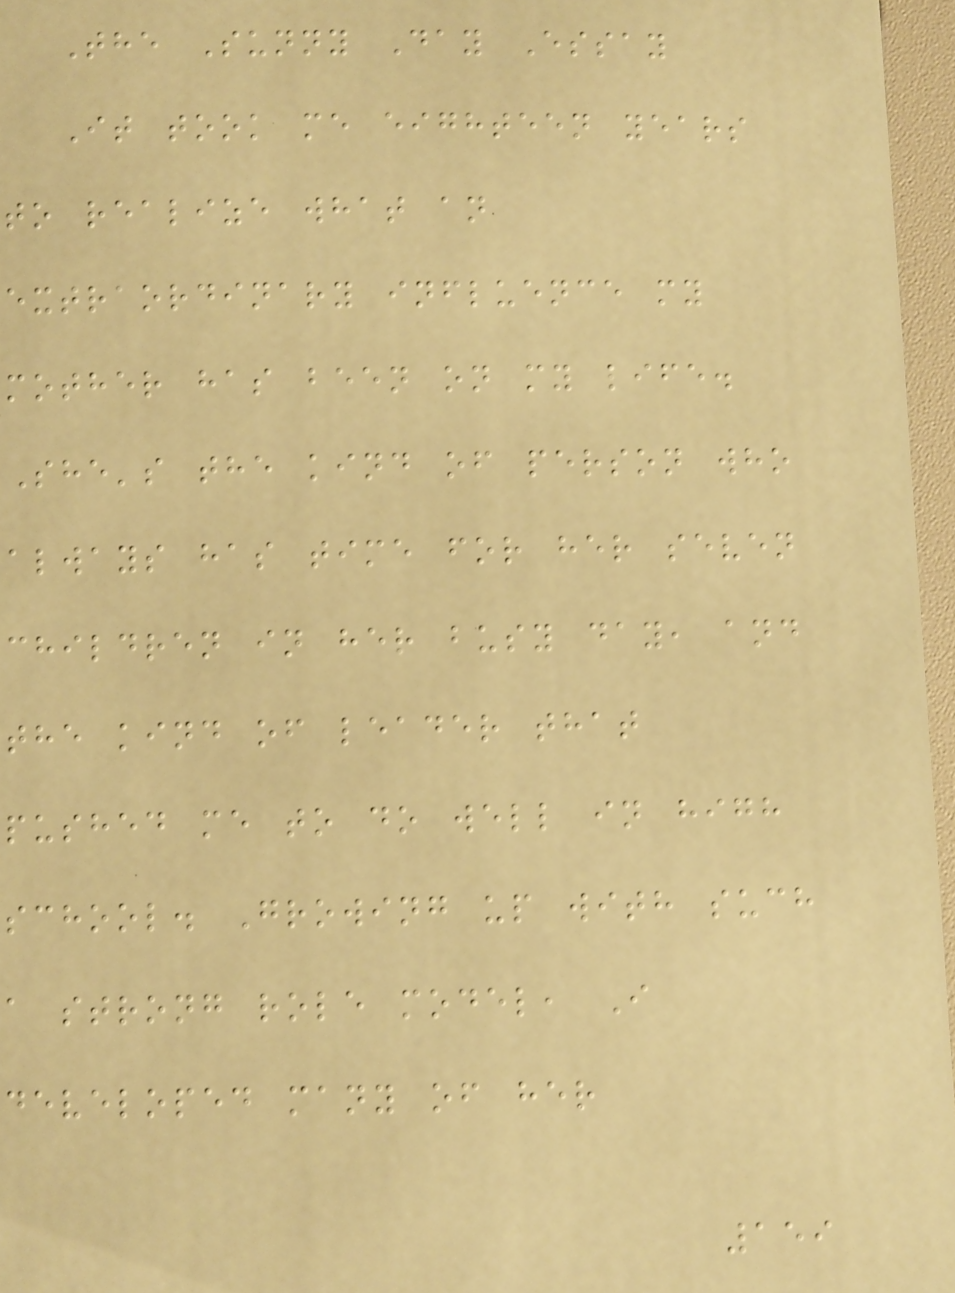The Sunny Day Essay
It took me eighteen years
to realize what an
extraordinary influence my
mother has been on my life.
She's the kind of person who
always has time for her seven
children in her busy day, and
the kind of leader that
pushed me to do well in high
school. Growing up with such
a strong role model, I
developed many of her
159
